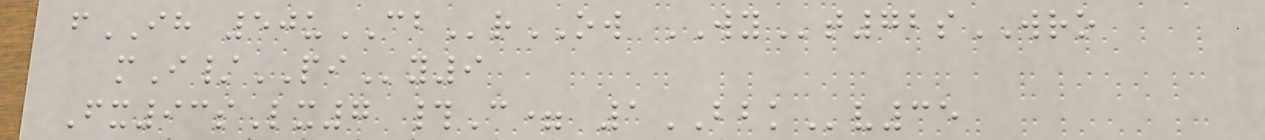fIH 50uCBrOW WYt72sWRO
mI/PIy9
Fx93sLx7 #C= 1BBKv35
